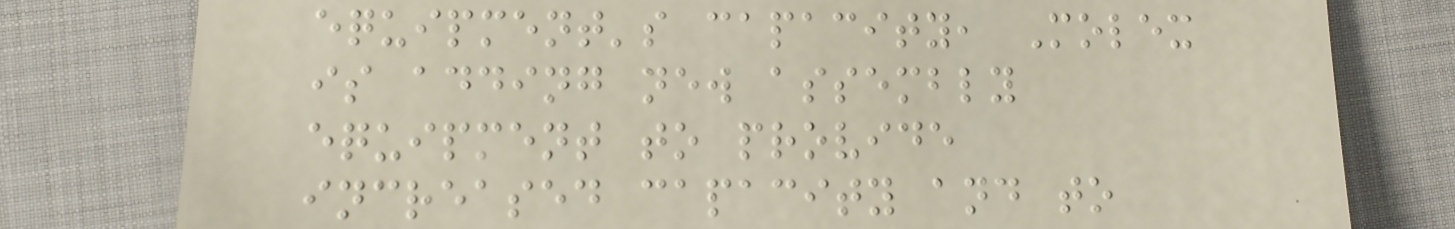equipment's capacity, Molex
is adding new assembly
equipment to provide
increased capacity and to
